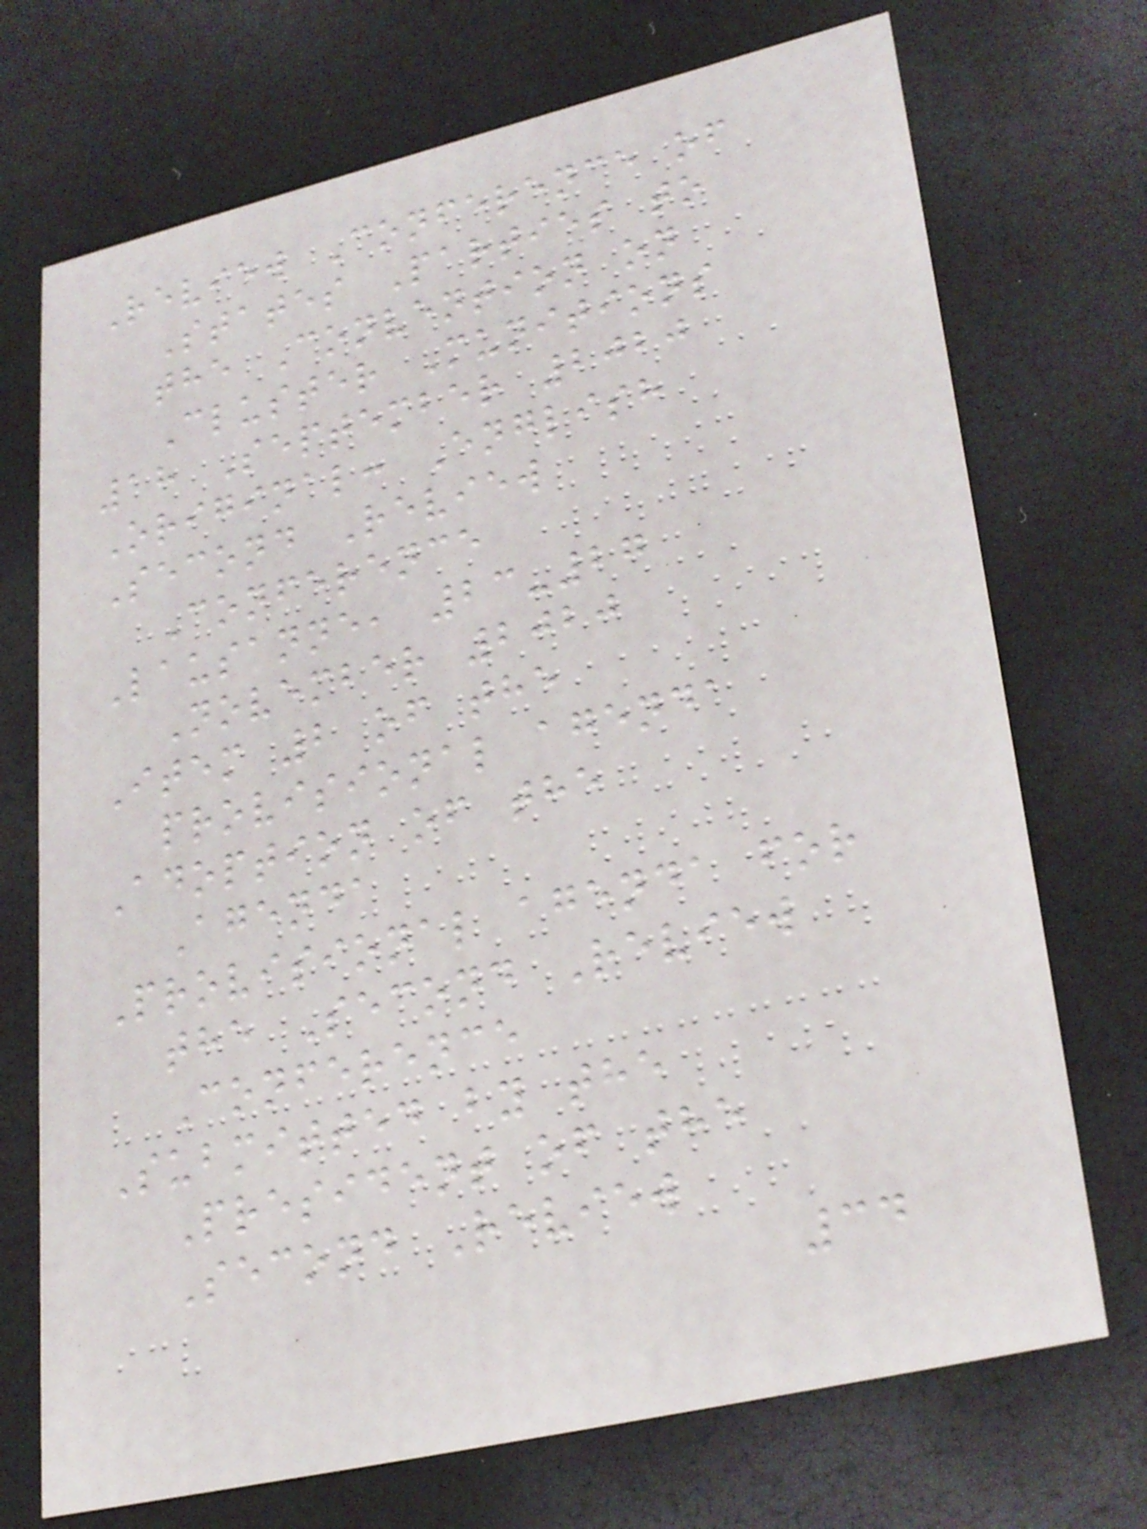Review Conference of
States Parties to
the Convention on
Cluster Munitions
18 September 2020
Original: English
Second Review
Conference
Lausanne, 23-27
November 2020
Item 2 of the
provisional agenda
Adoption of the
Agenda
Provisional agenda for
the Second Review
Conference
Submitted by the
President of the
Second Review
34
